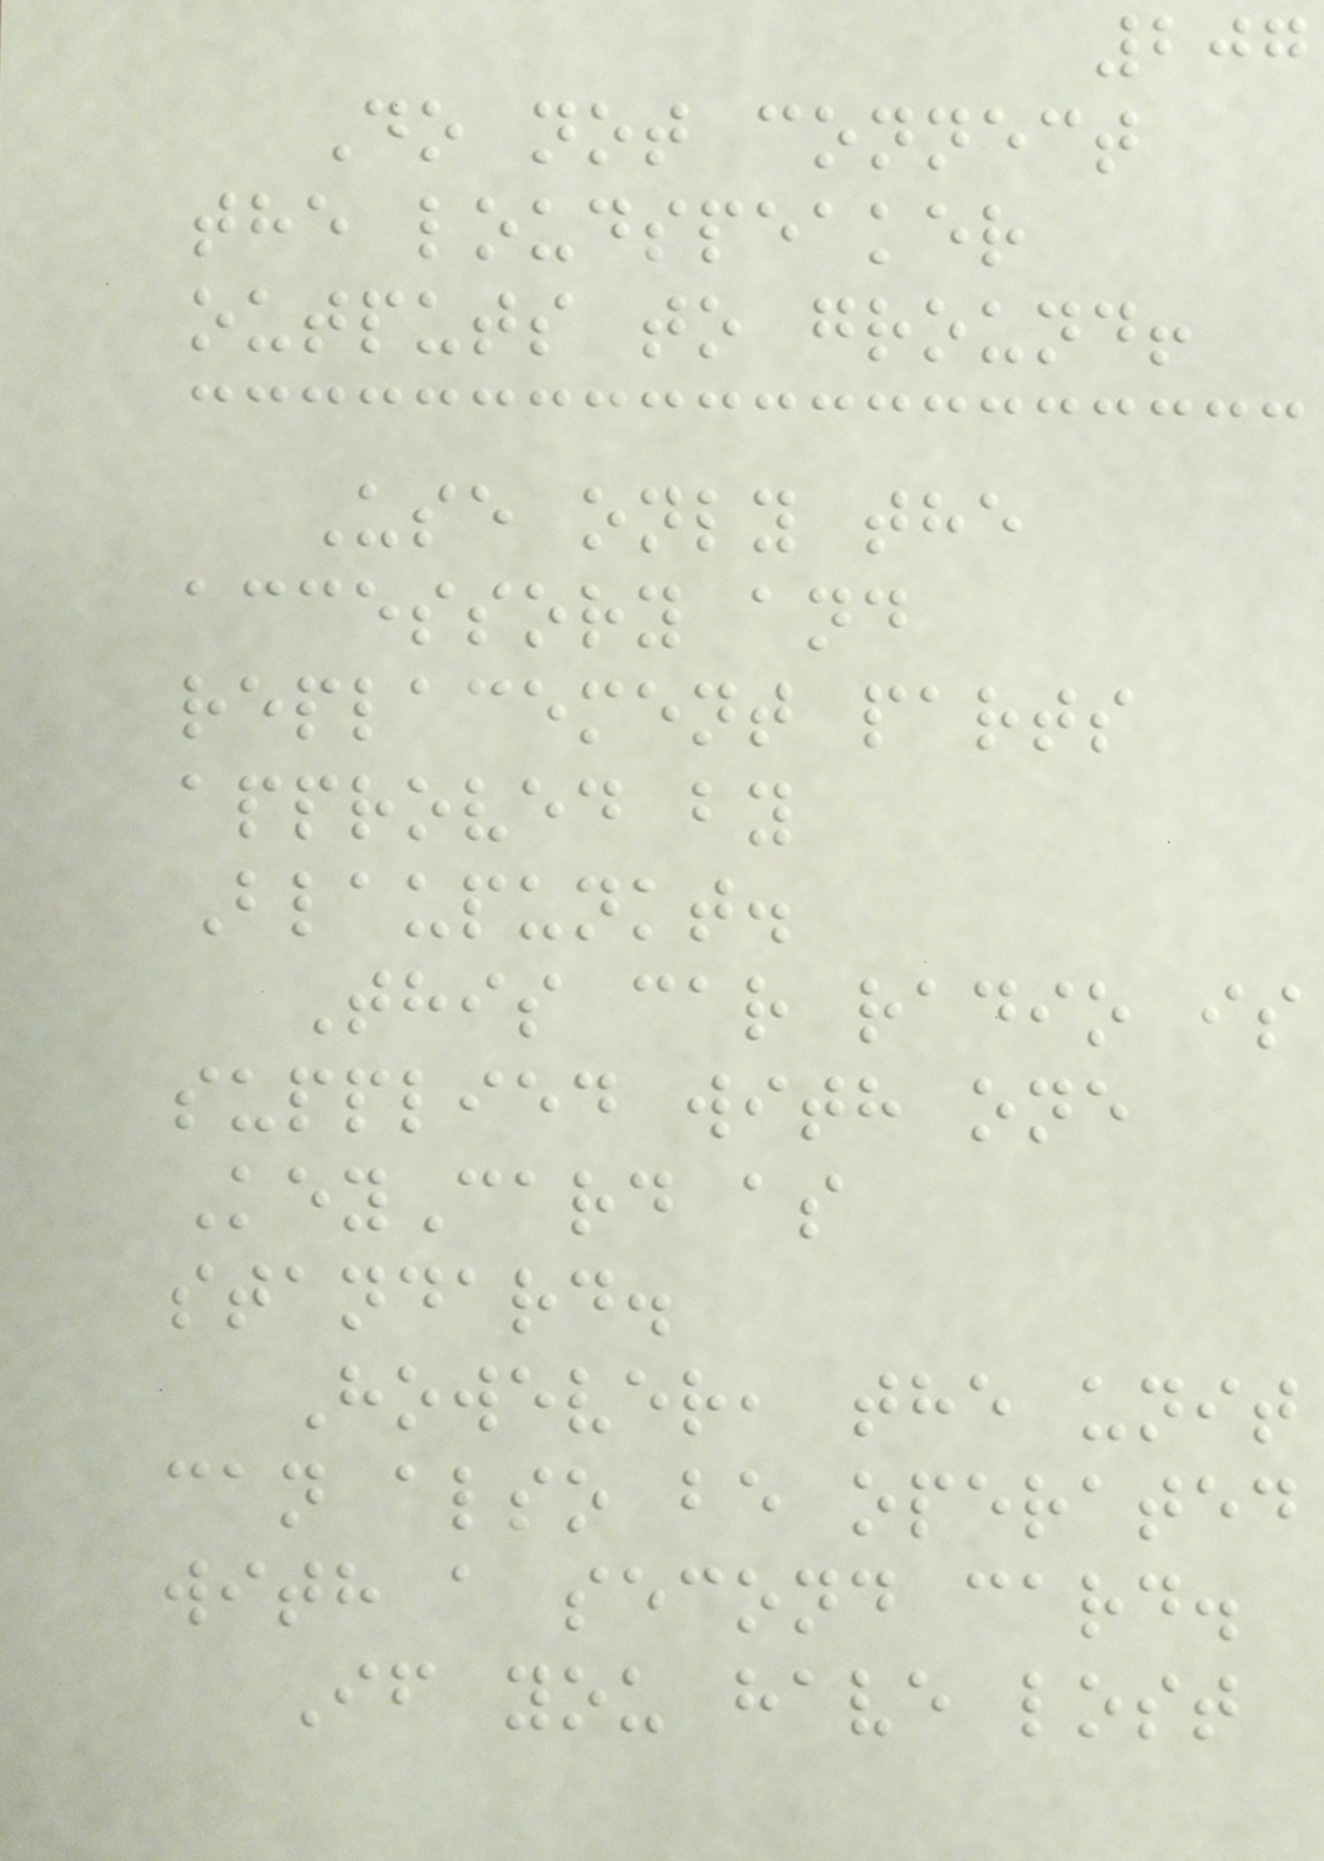207
Do not connect
the loudspeaker
outputs to ground!
Use only the
accessory and
replacement parts
approved by
Blaupunkt.
This car radio is
supplied with one
KeyCard as
standard.
However, the unit
can also be operated
with a second card.
If you have lost
